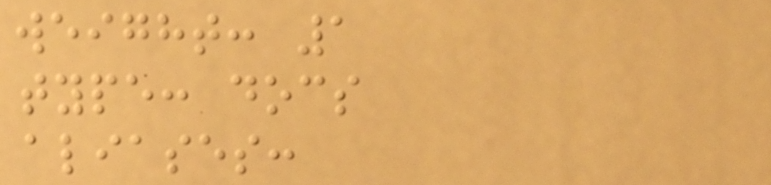weight: 1
type: docs
aliases:
